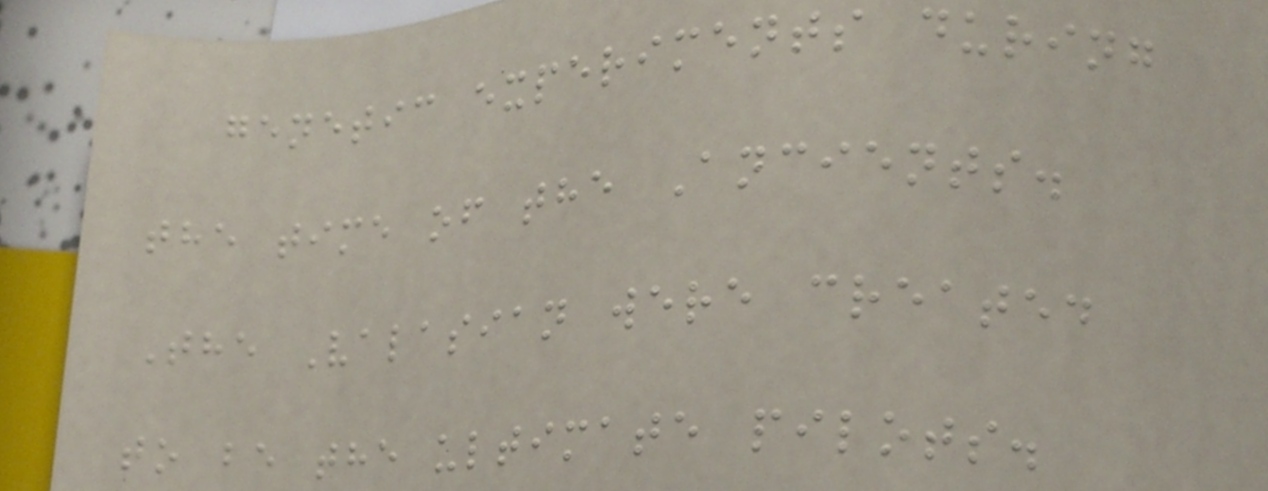genetic experiments during
the time of the Ancients.
The Valasian were created
to be the ultimate pilots.
